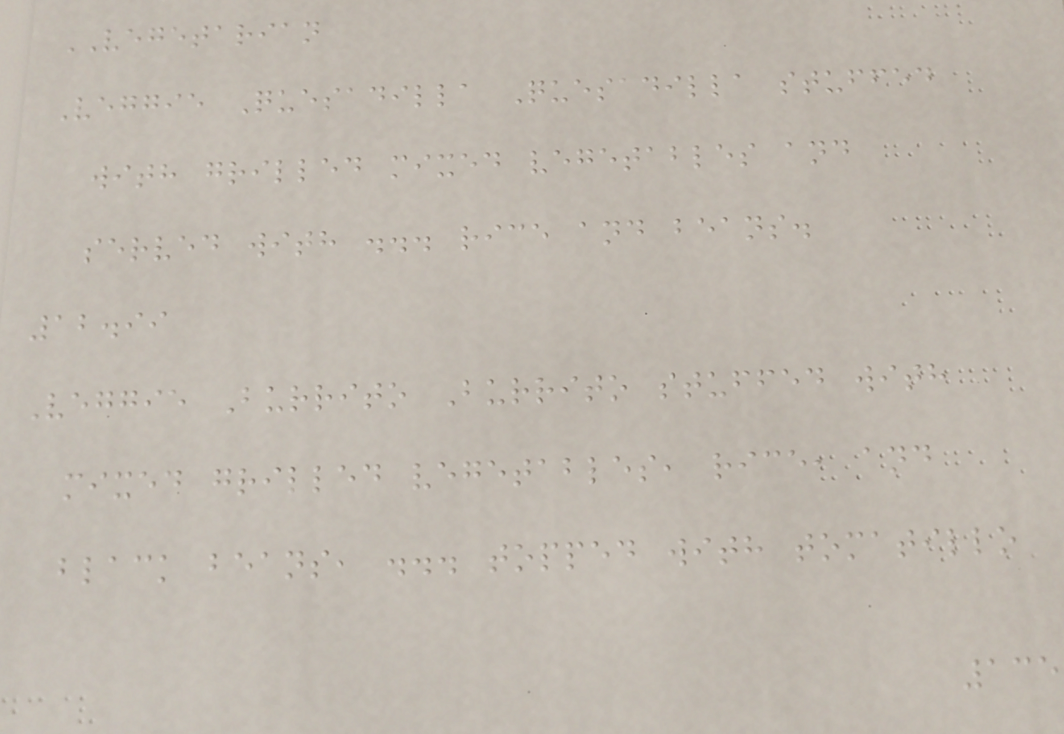VEGETARIAN
Veggie Quesadilla Quesadilla stuffed
with grilled mixed vegetables and
served with ... rice and beans.
12.99
Veggie Burrito Burrito stuffed with
mixed grilled vegetables, rice, and
black beans, ... topped with tomatillo
135
